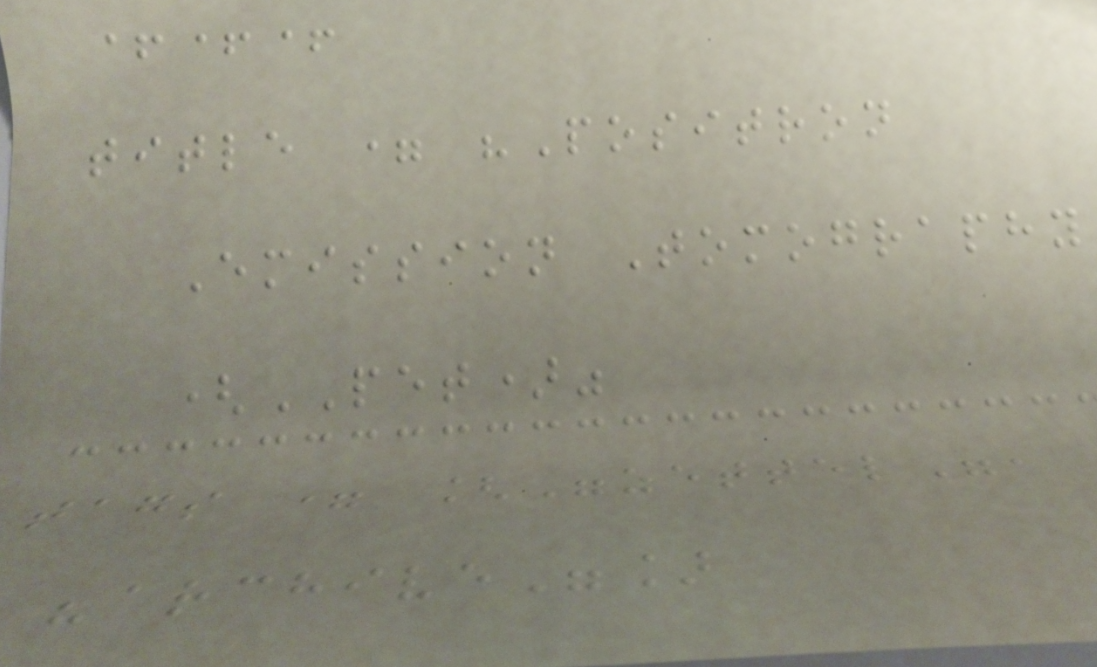+++
title = "Positron
Emission Tomography
(PET)"
tags = ["zettel",
"archive"]
